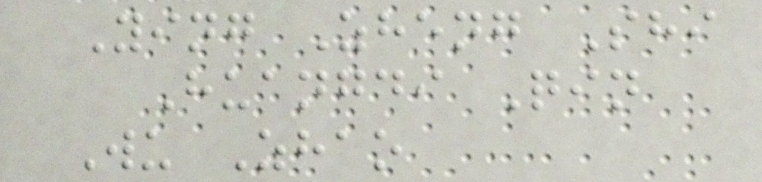Ying Zheng Shi
Huangdi Qin
Wu Zhao
